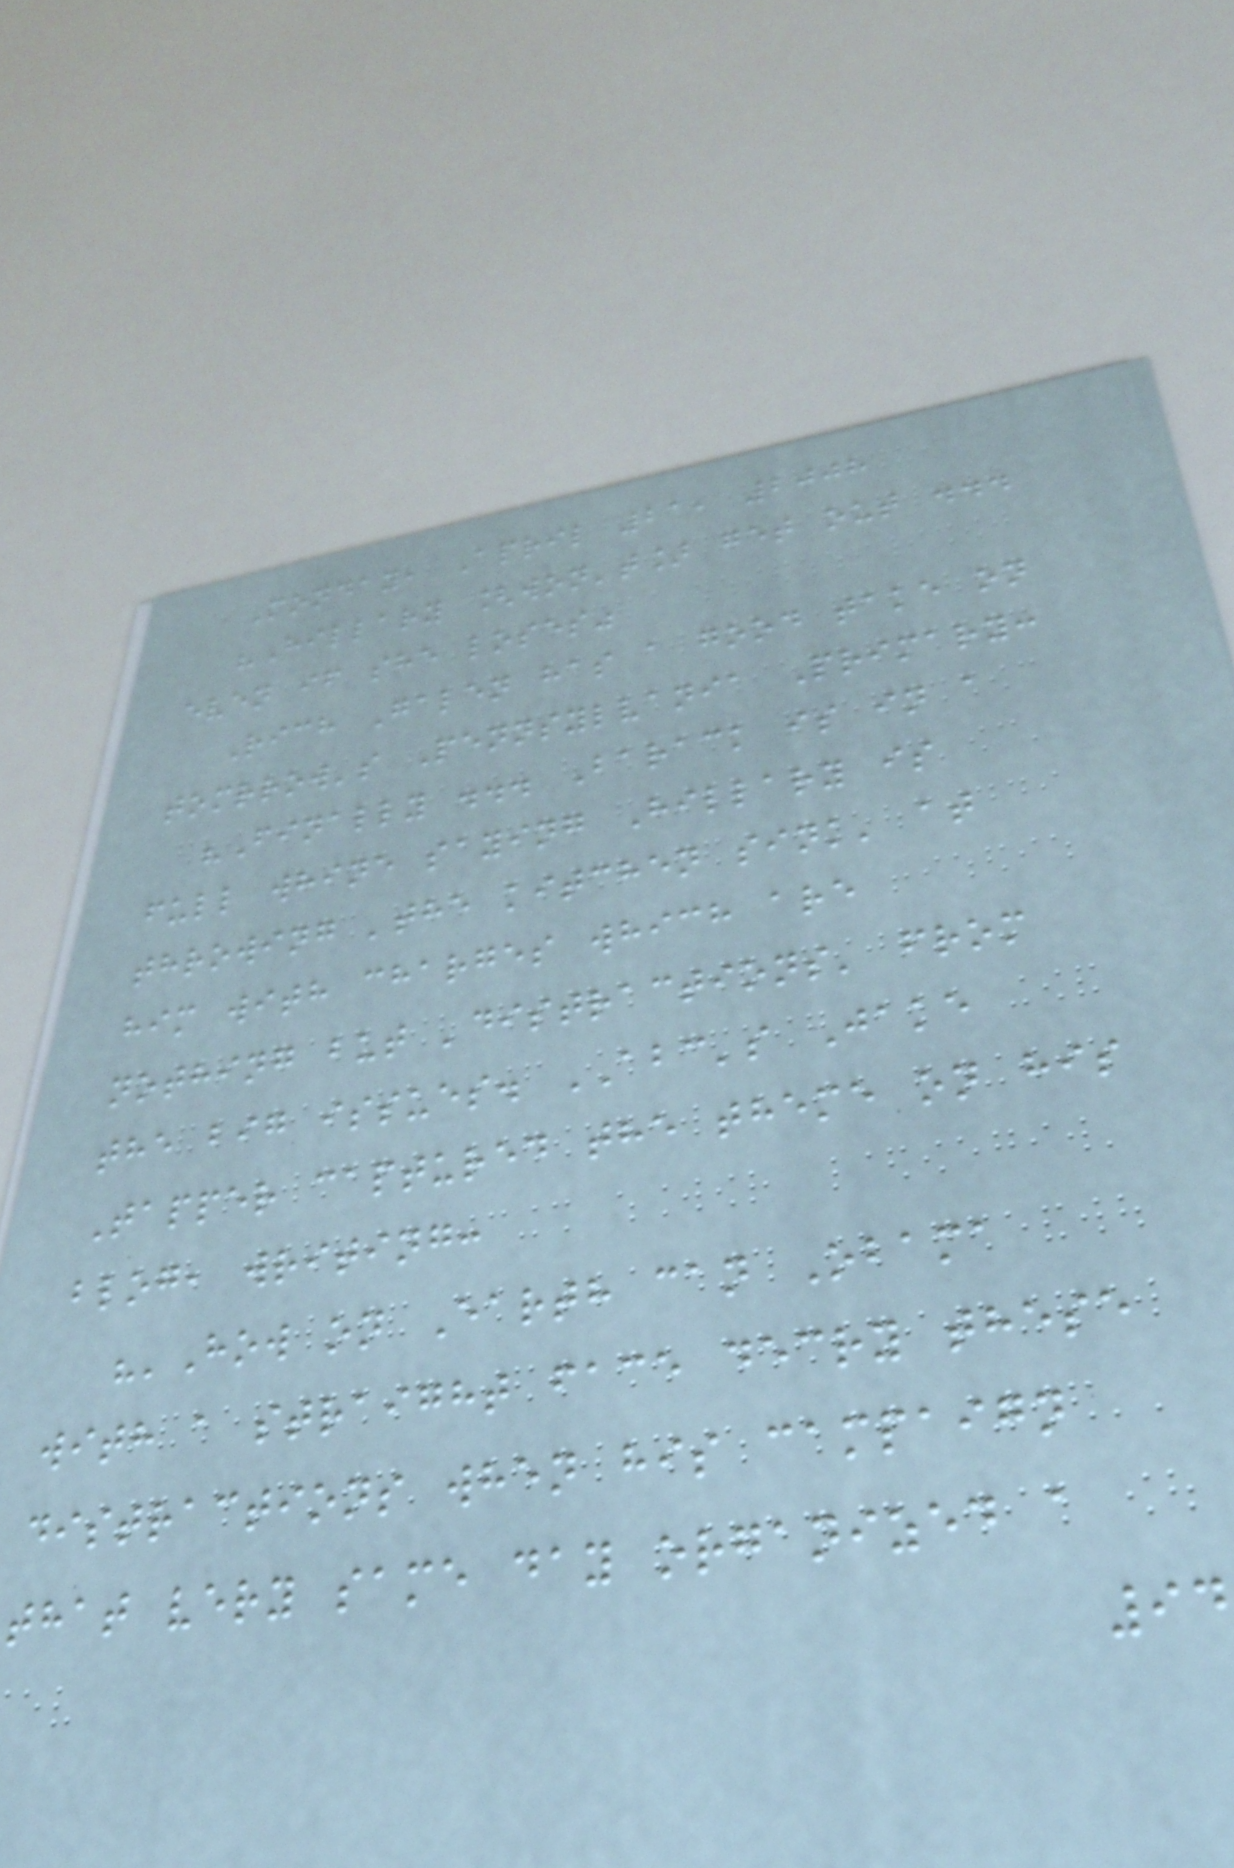Monday, April 21, 2008
"Hillary [won't] get out ...
even if she loses"
Rich Galen has a good take on
tomrrow's Pennsylvania Primary:
"Finally ... Barack is in a
full whine saying Hillary is
throwing 'the kitchen sink' at
him with charges which are
nothing but 'distractions' from
the big issues. ABC's Jake
Tapper captured the theme on his
blog, writing:
"'How on Earth can Obama
with a straight face decry these
distractions when his campaign
that very same day organized a
94
